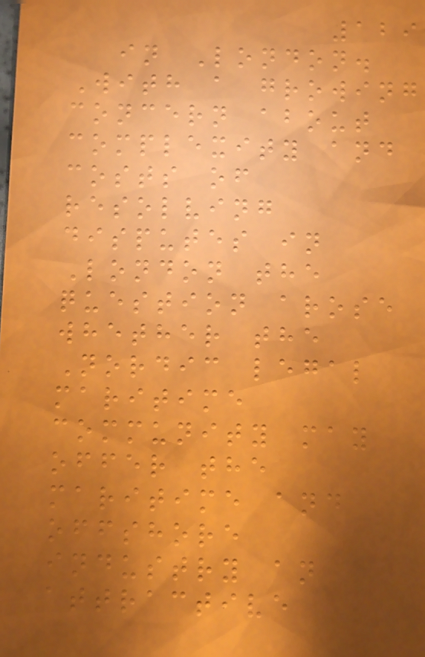129
in London.
With a growing
concern about
complexity and
costs of
resolving
disputes in
London the
question arose
whether the
Nordic legal
maritime
community may
offer the
maritime and
offshore
industry an
attractive
